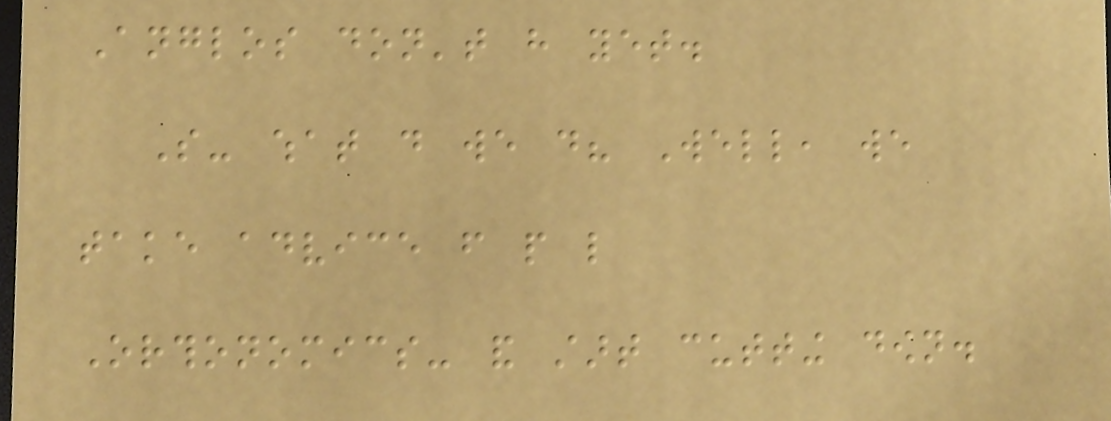Anglos don't have yet.
So- what do we do? Well, we
take advice from people like
Orthonomics- and start cutting down.
